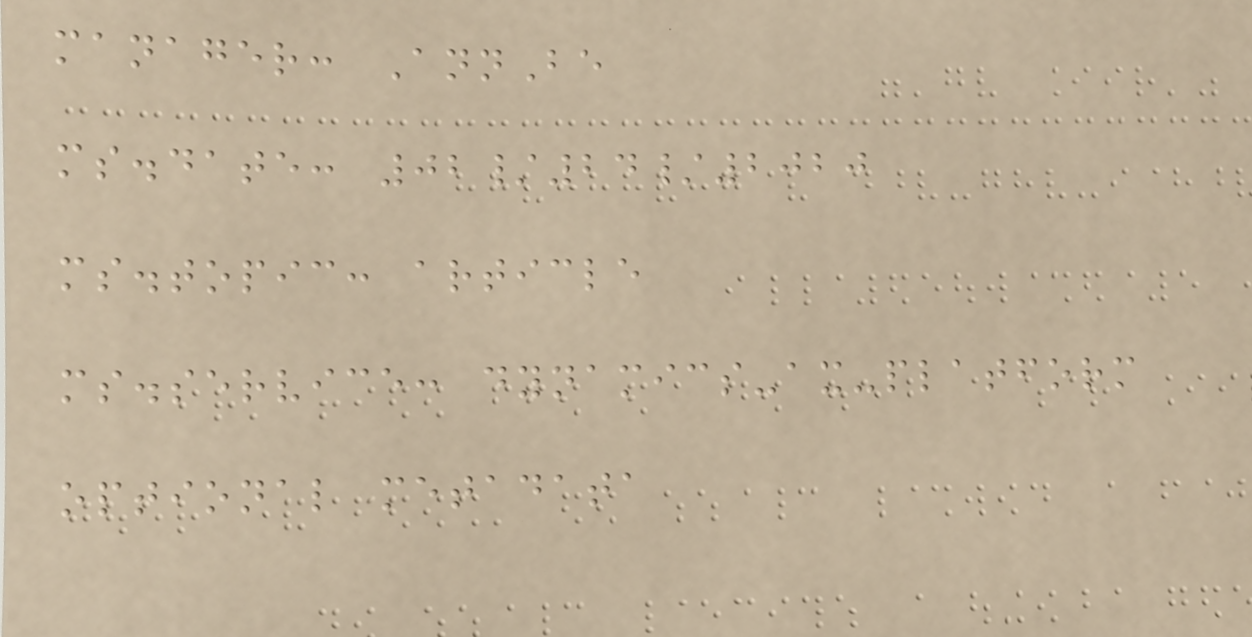manager: AnnBe
ms.date: 02/24/2020
ms.topic: article
ms.service: dynamics-ax-platform
optional metadata
